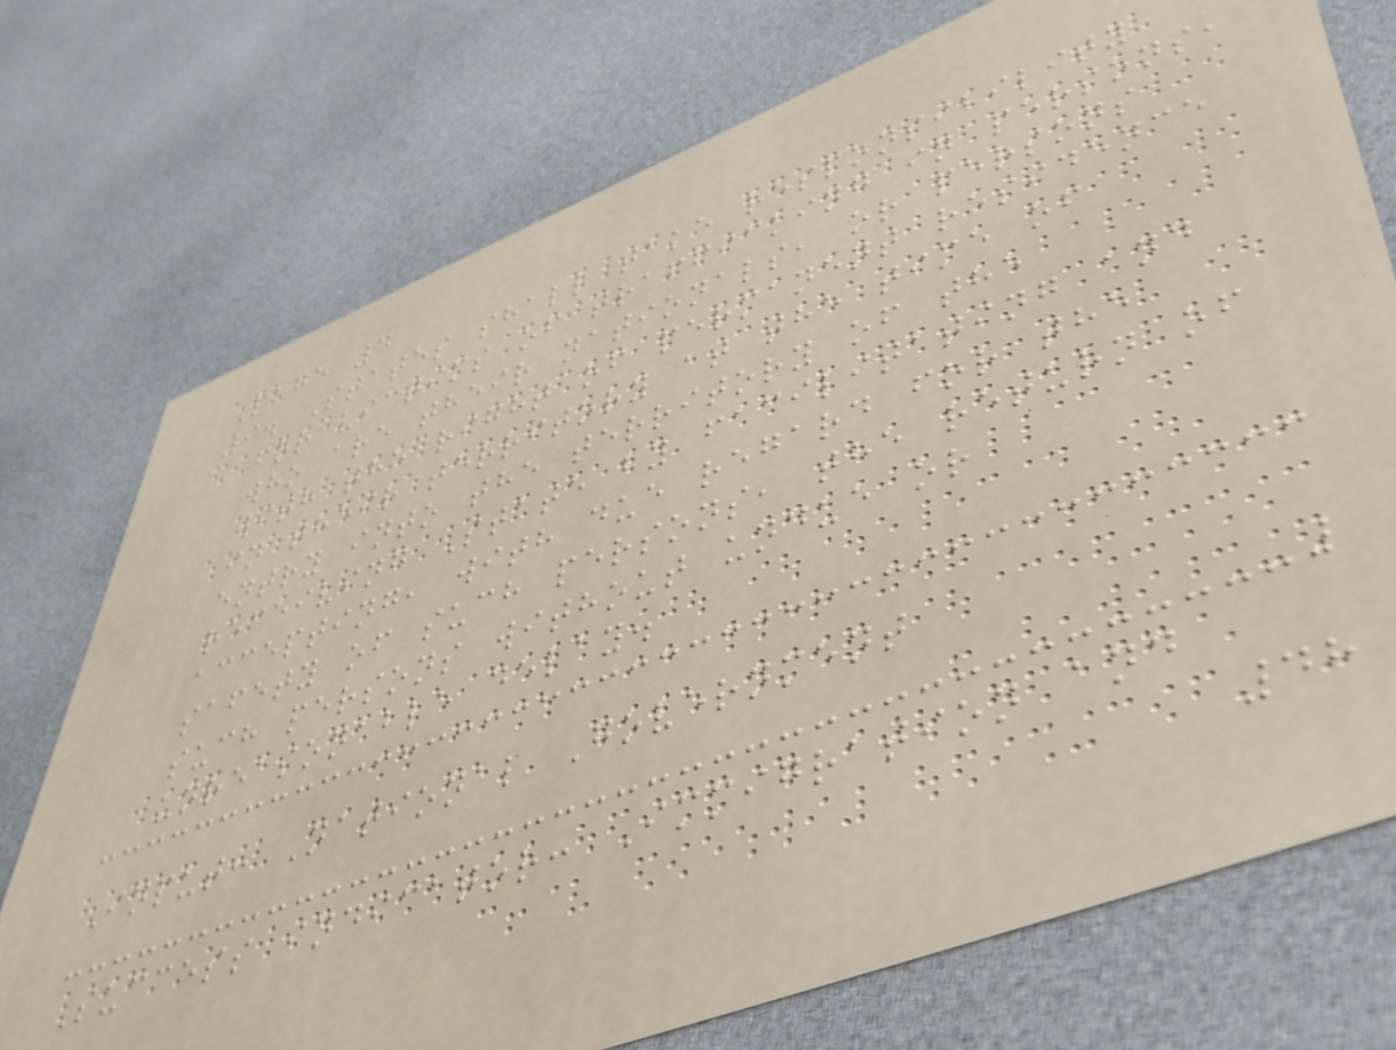Page 4
9. States shall take responsibility
for victims of trafficking in persons,
who are their nationals, or persons
with the right of permanent residence
in their territory at the time of
entry into the territory of the
receiving State by facilitating and
accepting, with due regard for the
safety of such persons, the return of
such persons without undue or
unreasonable delay.
Input: National Government
Success indicator: Immigration and
48
